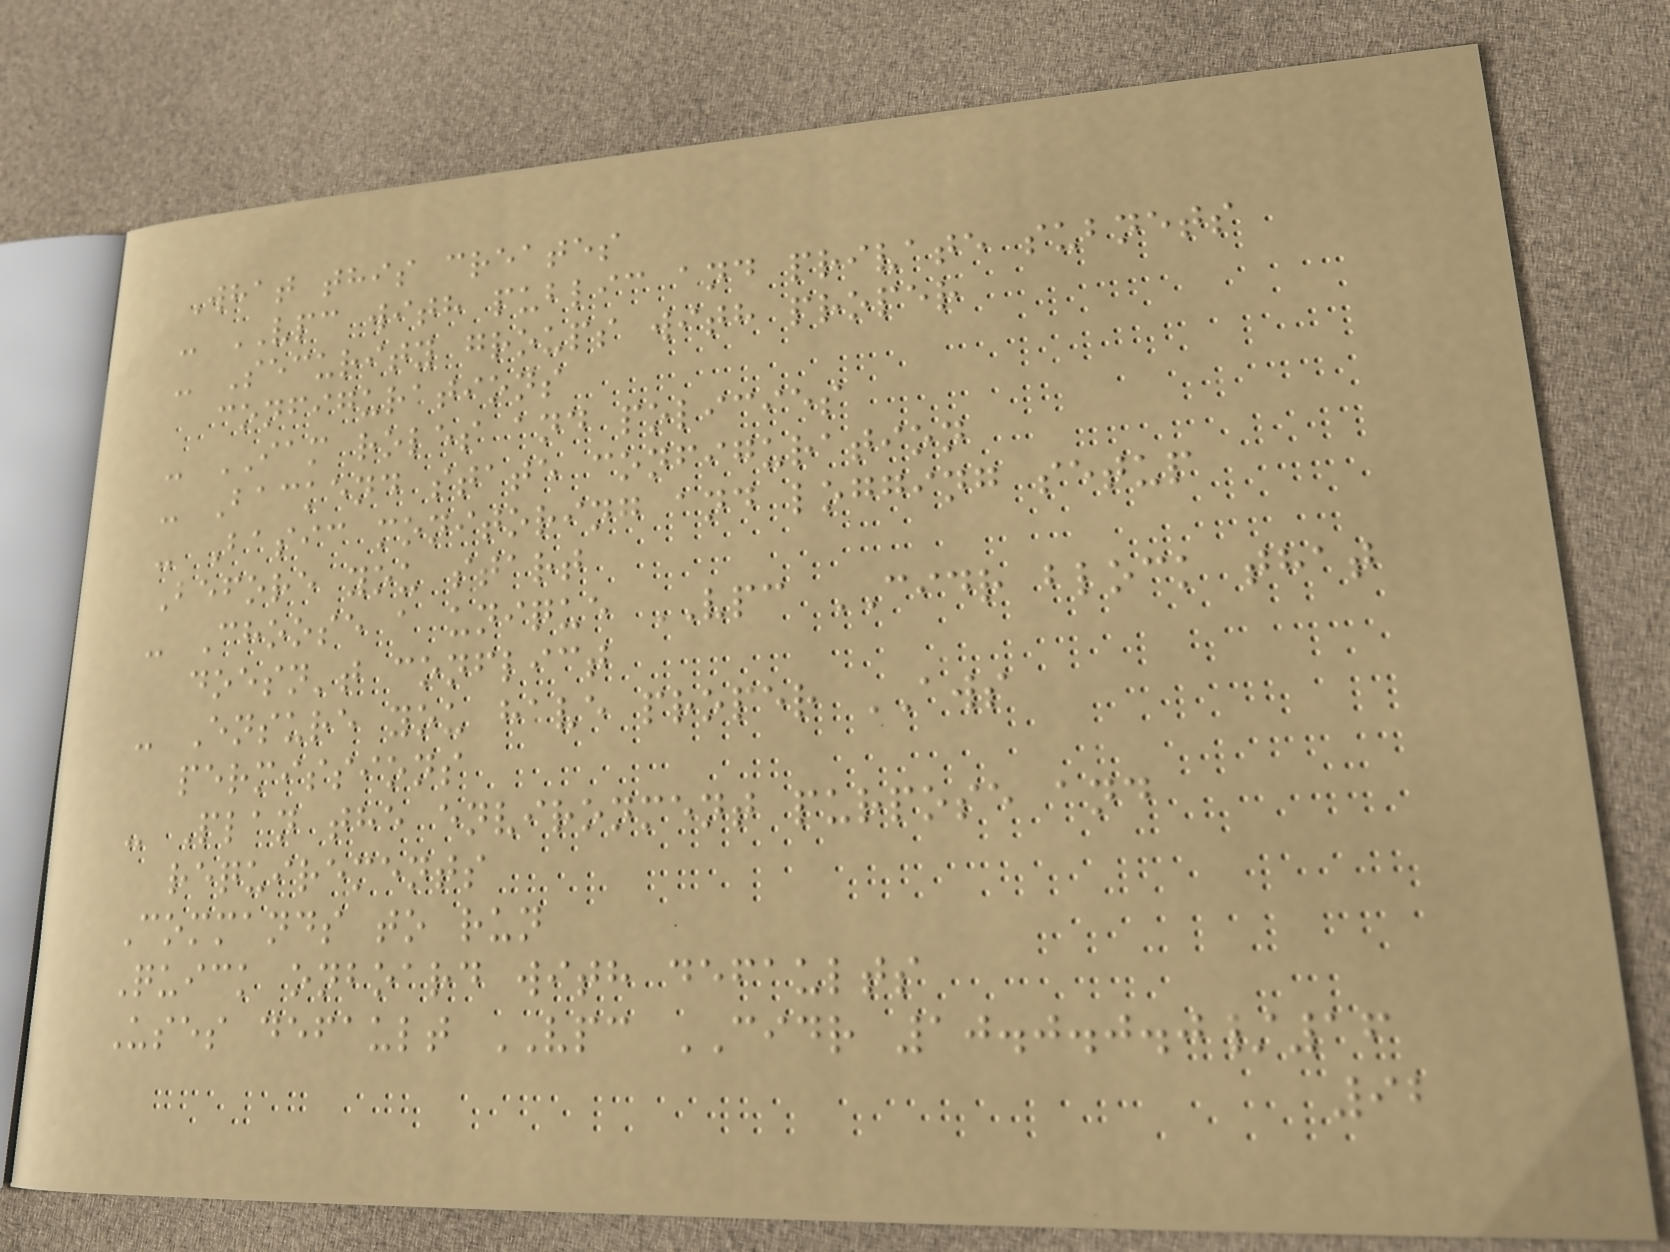What this creates
- VPC with public and private subnets
- Security groups with proper
configurations
- IAM roles and policies
- Backend state configuration
- Basic monitoring and logging setup
Before you start
- Choose a unique VPC CIDR block that
doesn't conflict
- Ensure you have proper AWS
permissions
- Plan the environment purpose and
requirements
Commands to run
Quick onboard with defaults
Uses default VPC CIDR 10.0.0.0/16
92
